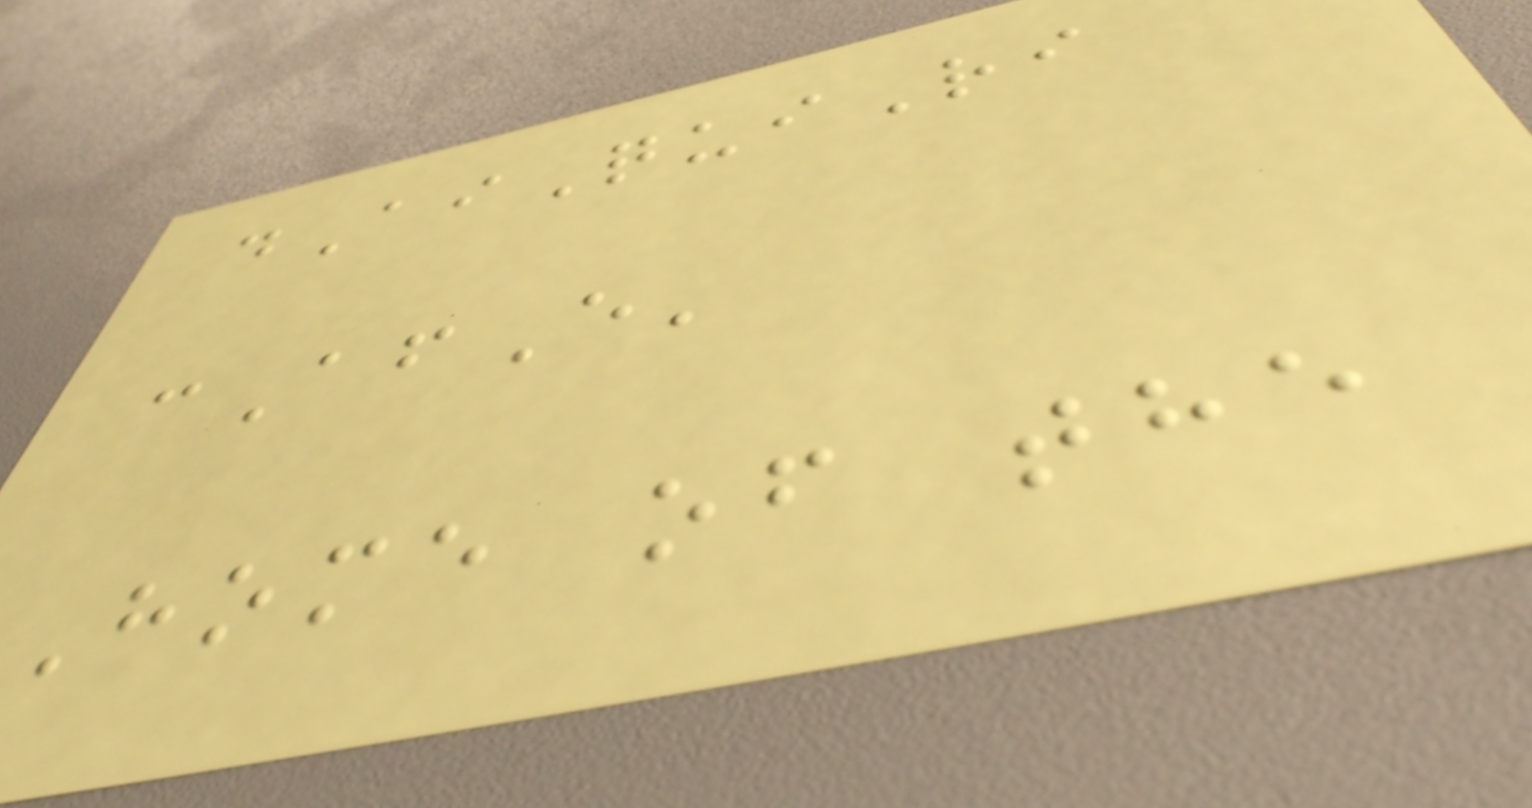dAiQuiRi
cAfE'
Home of the
